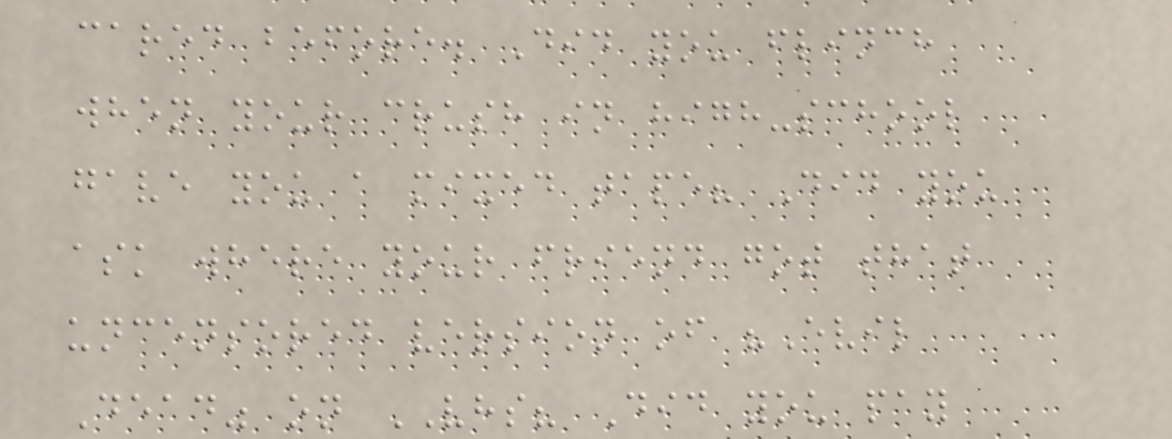cared before. Did you flinch
when your crush in high-school
gave you a mixed tape? Did you
ask where your friend got that
uncensored version of "Evil
Dead" on VHS? Did you pay
